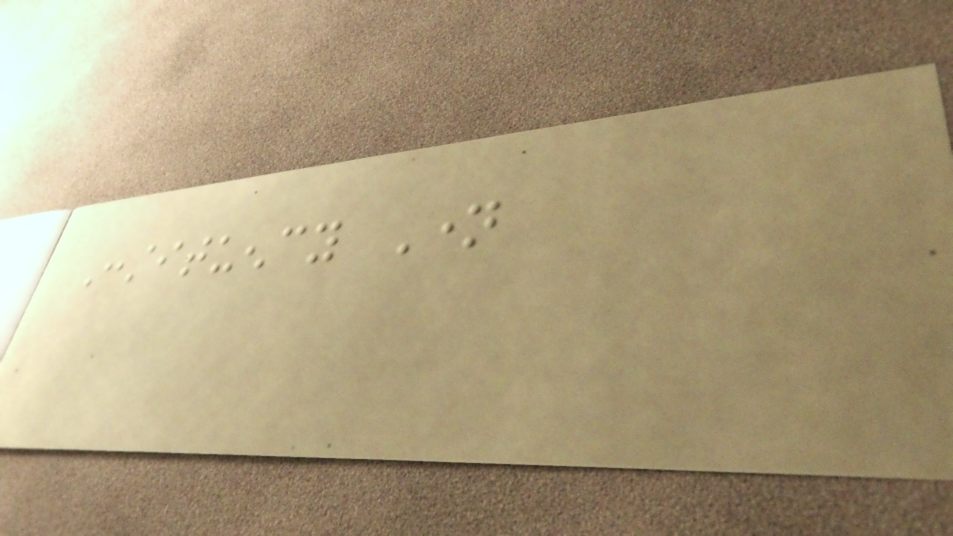Constituency Name
